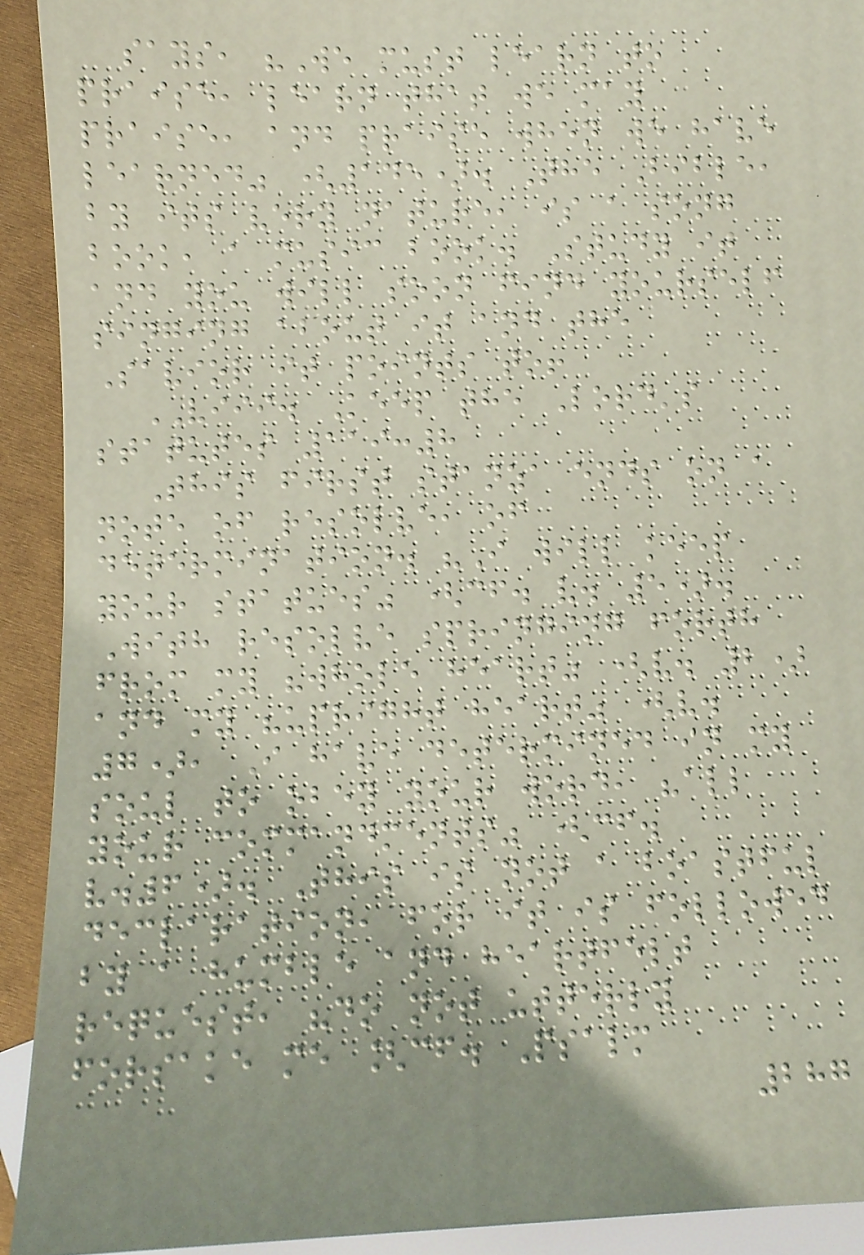says, "We must learn to
praise, learn that we may
praise, and praise when we have
learned" (145). The Bible,
by its very nature, is a song
book, a music book. Study it
and you will soon find yourself
singing about it and the
Savior it points to!
VIII. Keep the Lord's
statutes 119:8
This first stanza ends on a
note of resolve, of
determination. "I will keep
your statues" (cf. v. 5).
With resolve springing forth
from my "whole heart" (v. 2)
and my "upright heart" (v.
7), I have determined in my
soul to obey your word, "all
your commandments" (cf.
v.6). This is not a boastful
declaration, for it is followed
by a humble and heartfelt
request, "do not utterly
forsake me [cf. Psalm
287
